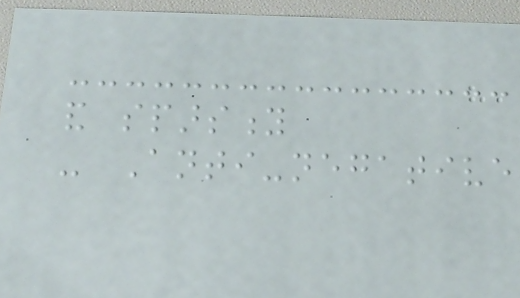and sparsity
- Anti-negative
